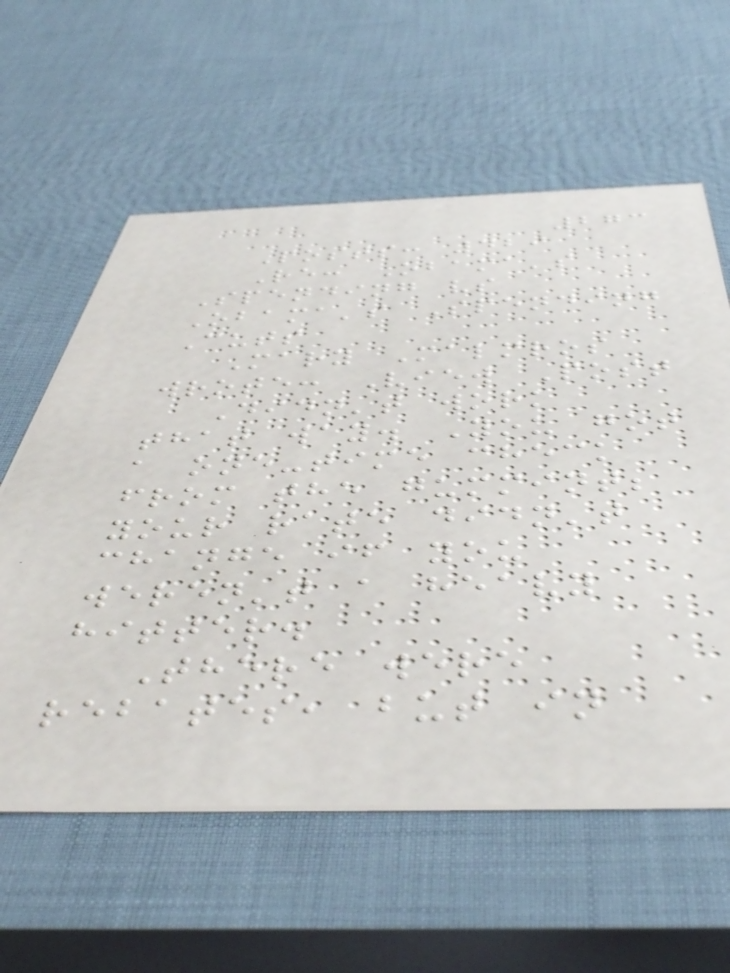273
Posts: 429
Re: Obama's
Spending vs
Obama's Spending
Cuts
Mary Malmros
wrote: View Post
Didn't work
that way. You got
a one-time check
from the gummint;
your rate didn't
change if you
weren't a heavy
hitter.
There were
rebates, but in
